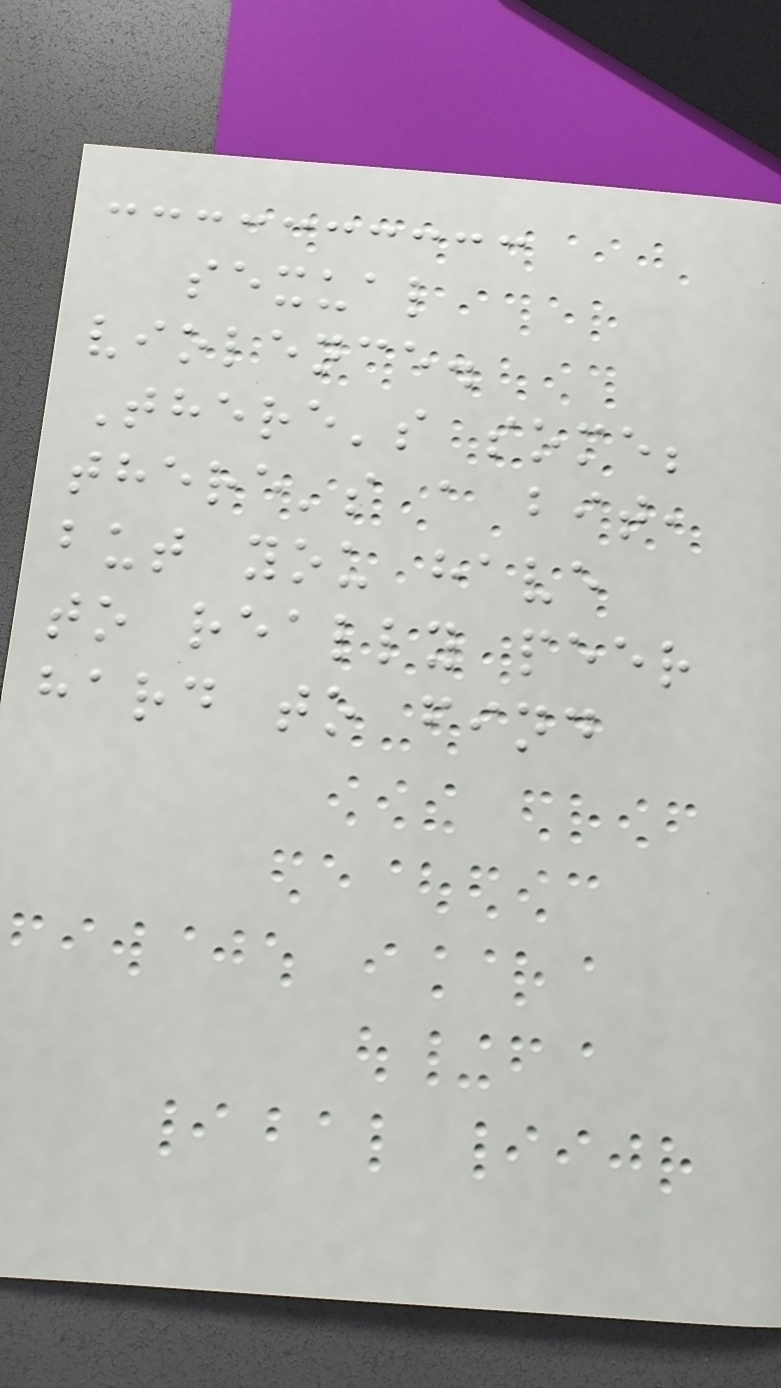sexual
violence.
There's some;
there's a bit,
but you have
to really peer
hard to find
